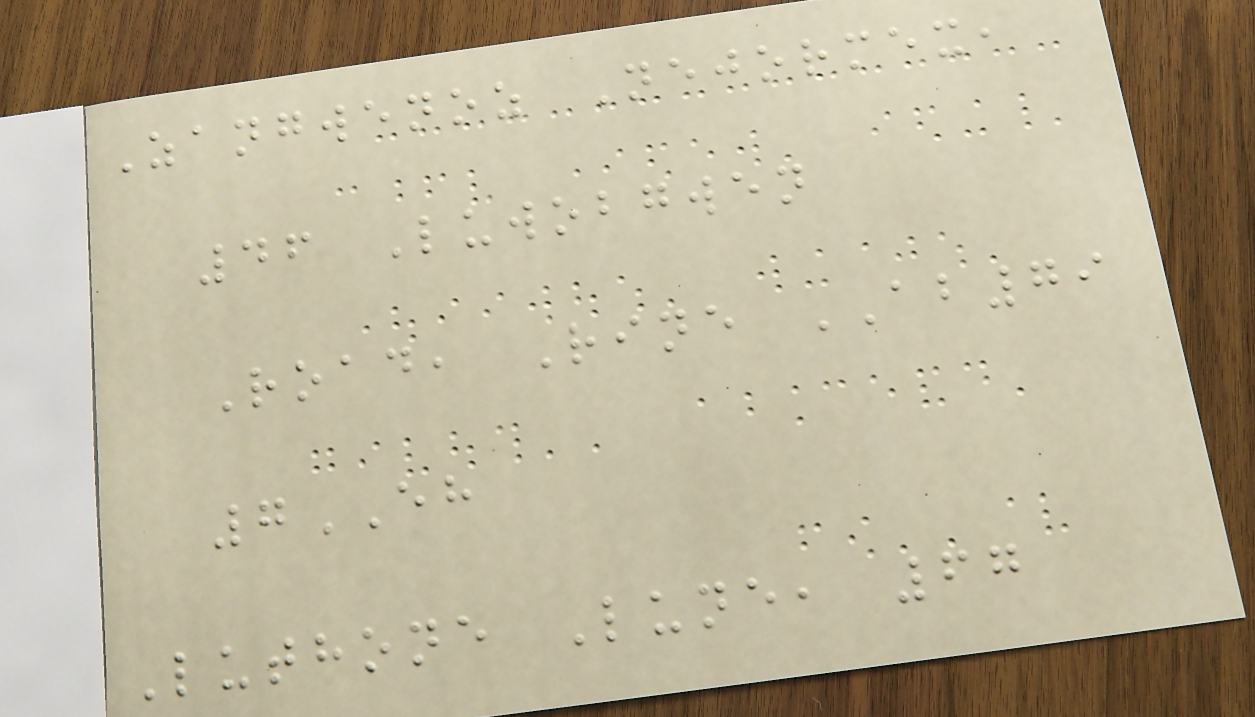Zangwenoz Nejormex,
46 Luwobgwen
Road, Rine AB79
7EH
Luthone Lune, 67
